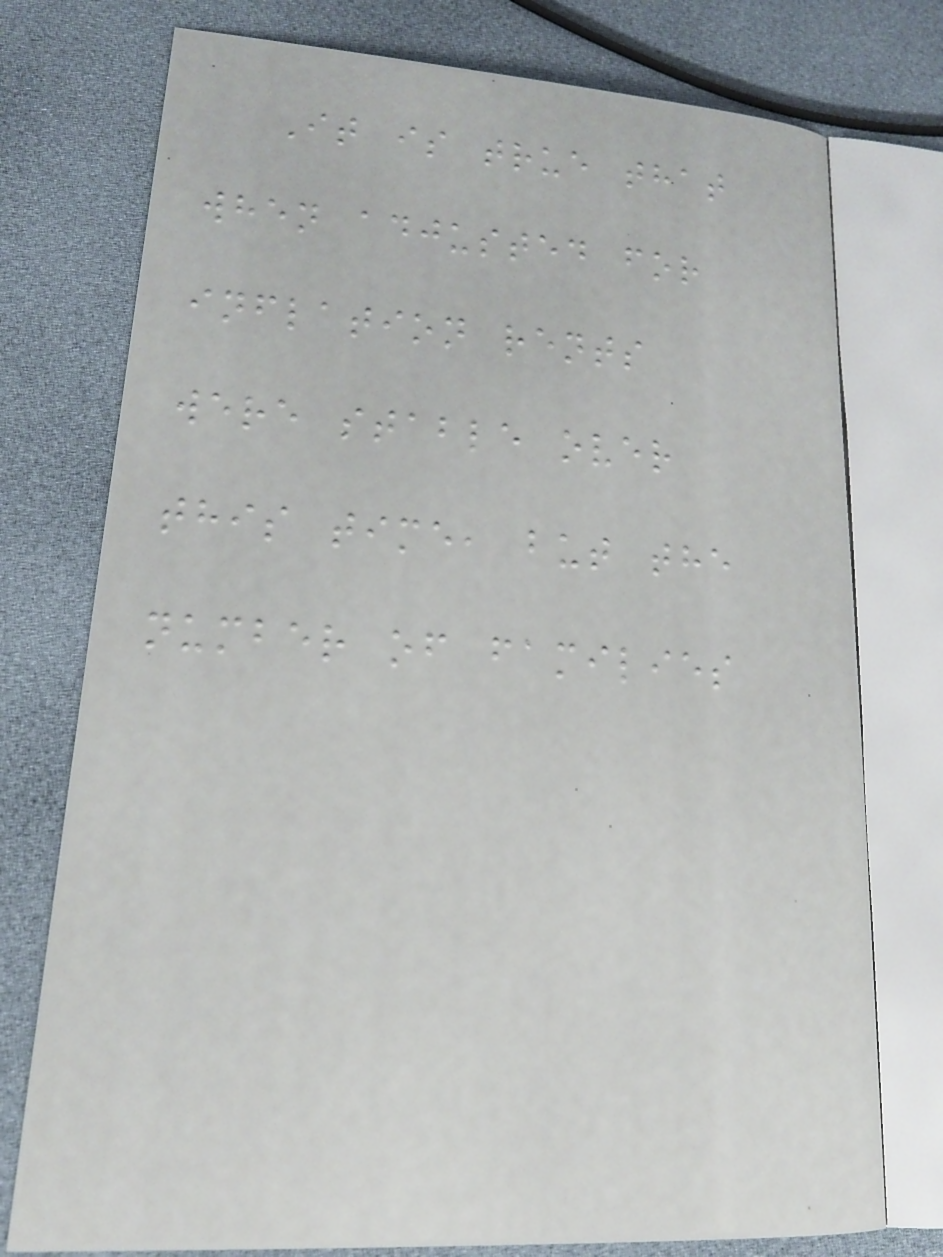It is true that
when adjusted for
inflation rents
were stable over
this time, but the
number of families
